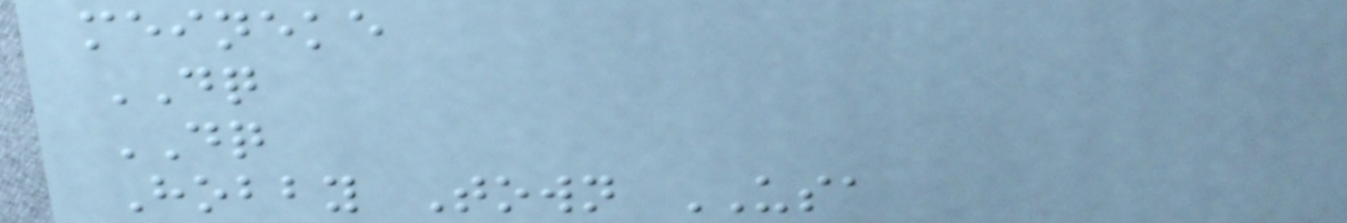meineke
DQ
DQ
Hobby Town USA
